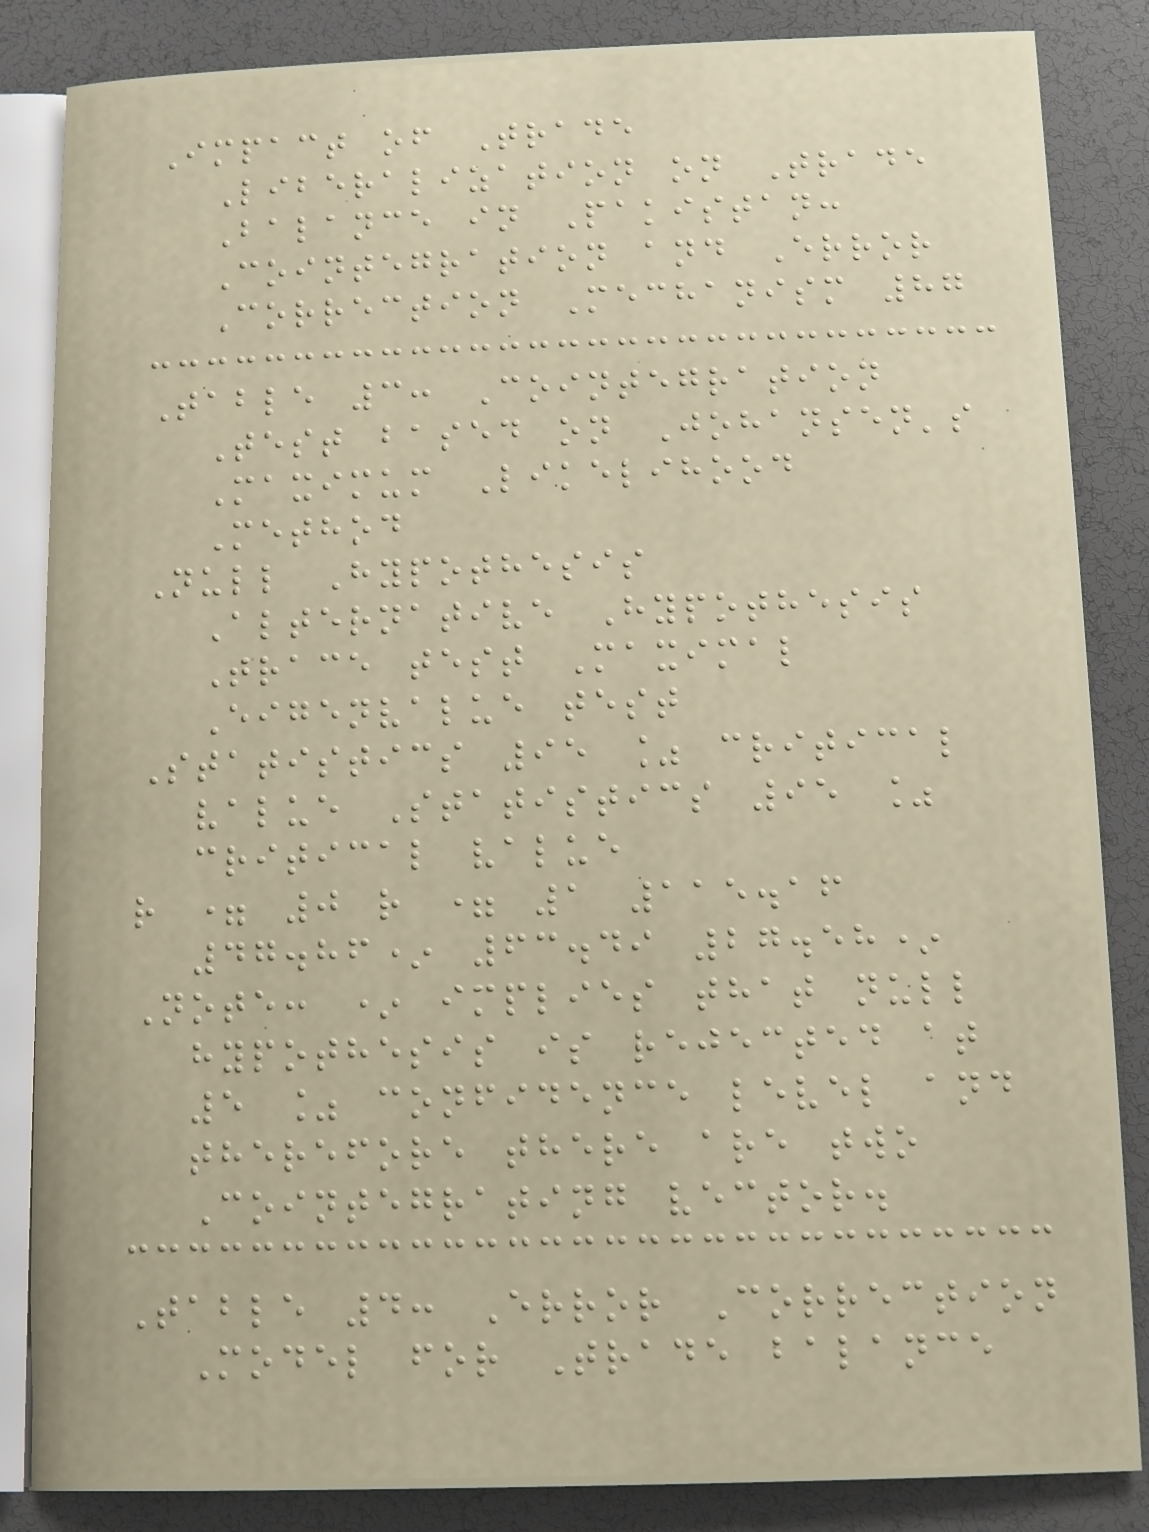Impact of Trade
Liberalization on Trade
Balance in Pakistan:
Cointegration and Error
Correction Mechanism 87
Table 3: Cointegration
Test based on Johansen's
Maximum Likelihood
Method
Null Hypothesis
Alternative Hypothesis
Trace test Maximal
Eigenvalue test
Statistics 95 % critical
value Statistics 95 %
critical value
r = 0 r = 1 115.16
47.86* 63.49 27.58*
Note: * implies that null
hypothesis is rejected at
5 % confidence level and
therefore there are two
Cointegrating vector.
Table 4: Error Correction
Model for Trade balance
